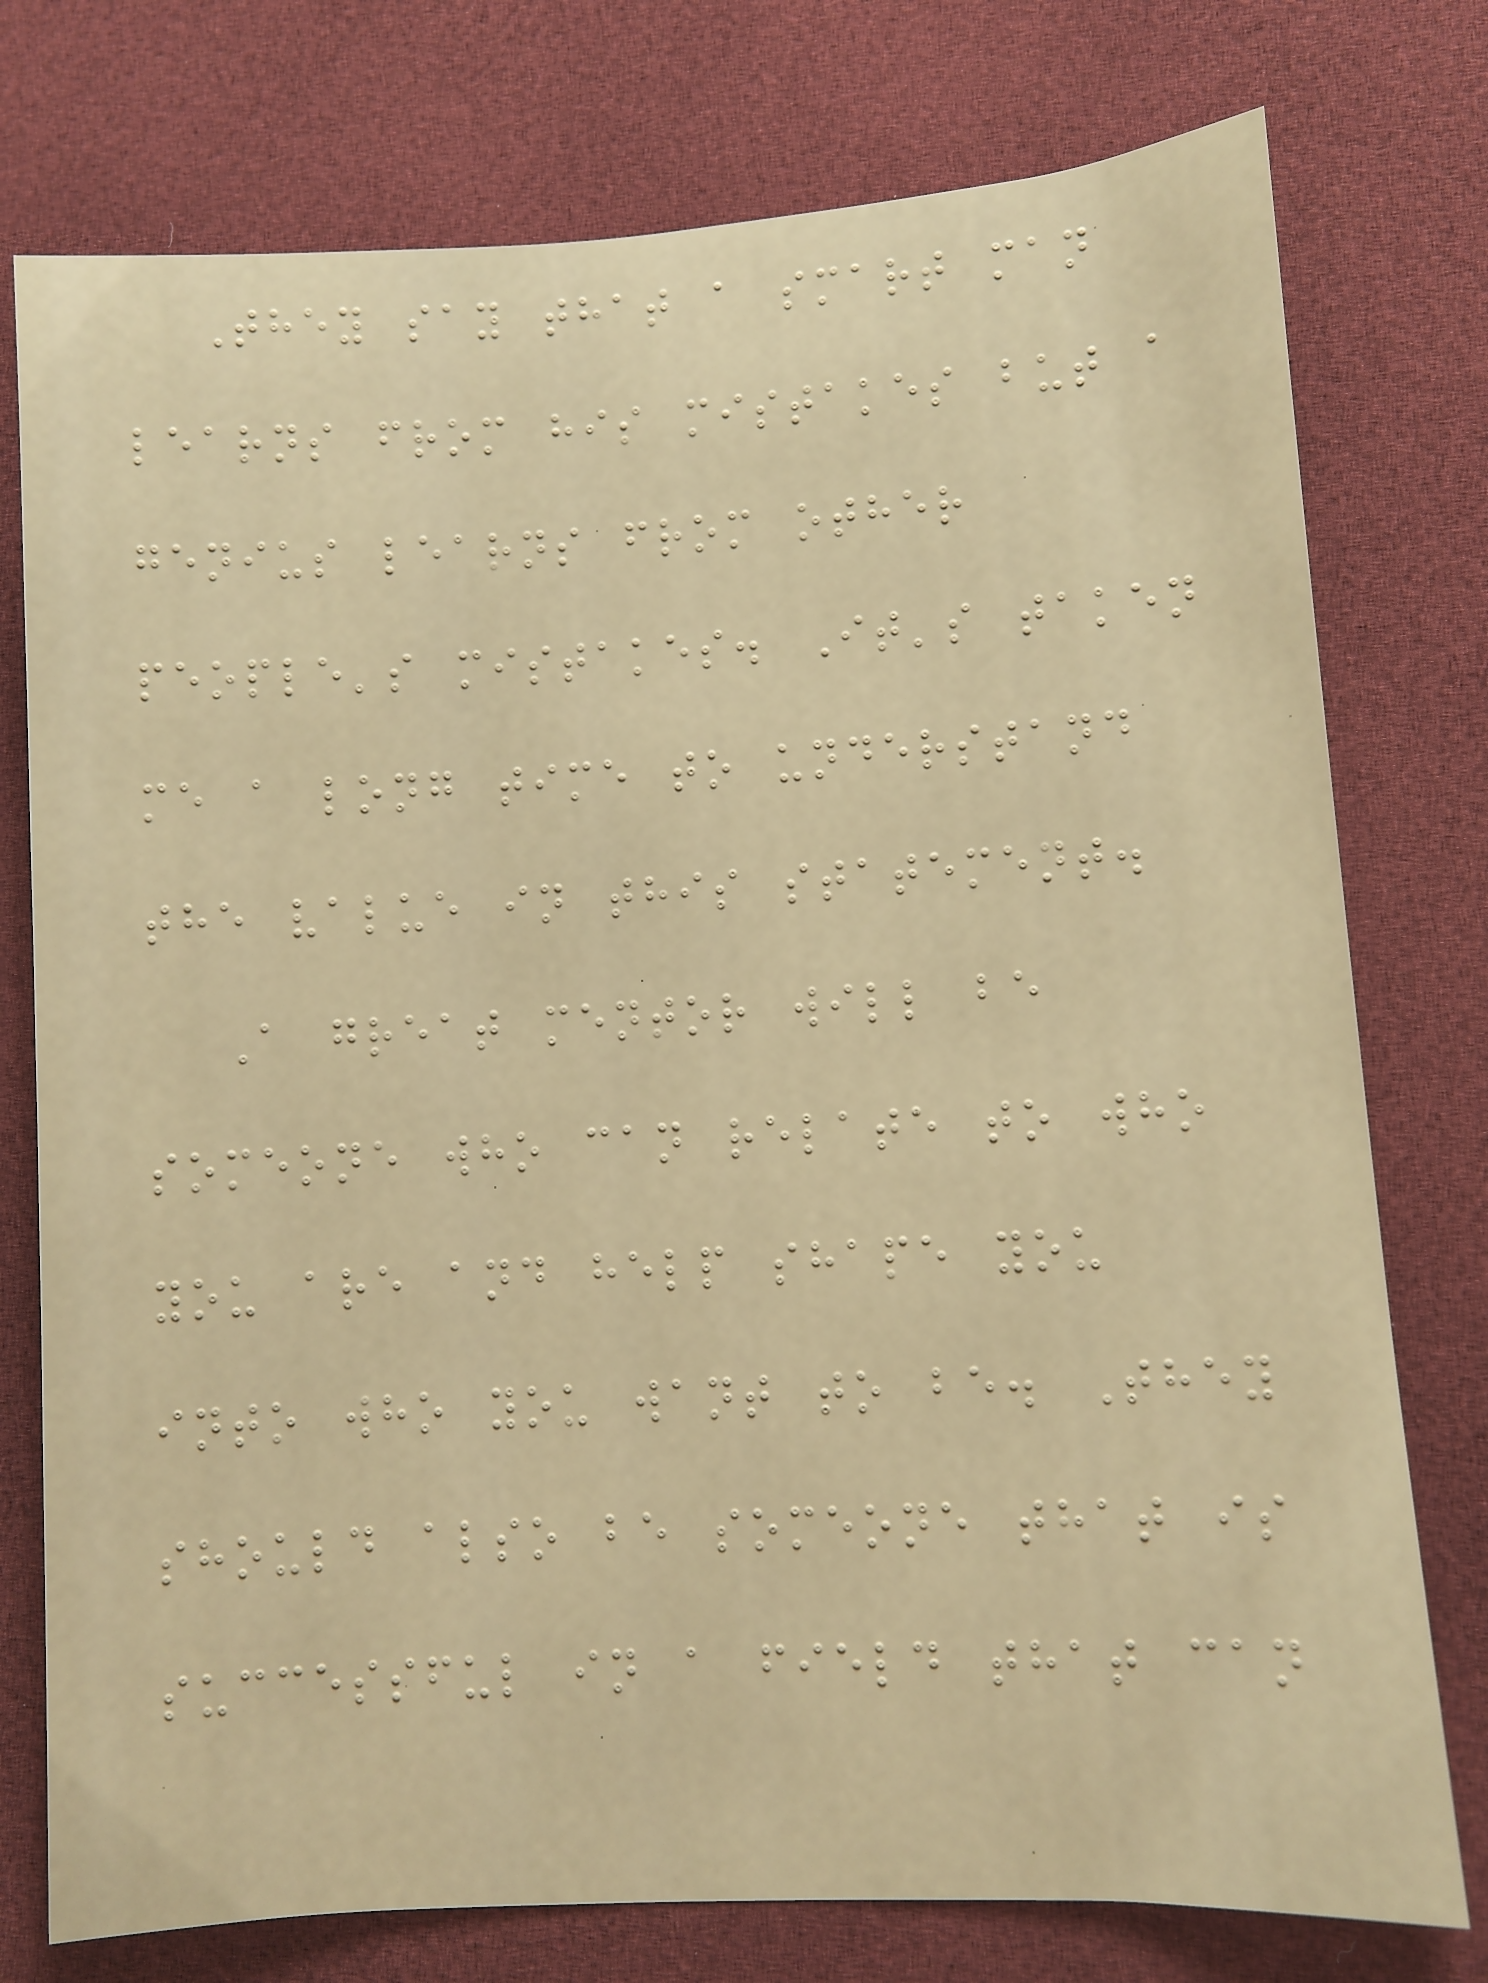They say that a smart man
learns from his mistakes but a
genius learns from other
people's mistakes. It's taken
me a long time to understand
the value in this statement.
A great mentor will be
someone who can relate to who
you are and help shape you
into who you want to be. They
should also be someone that is
successful in a field that can
